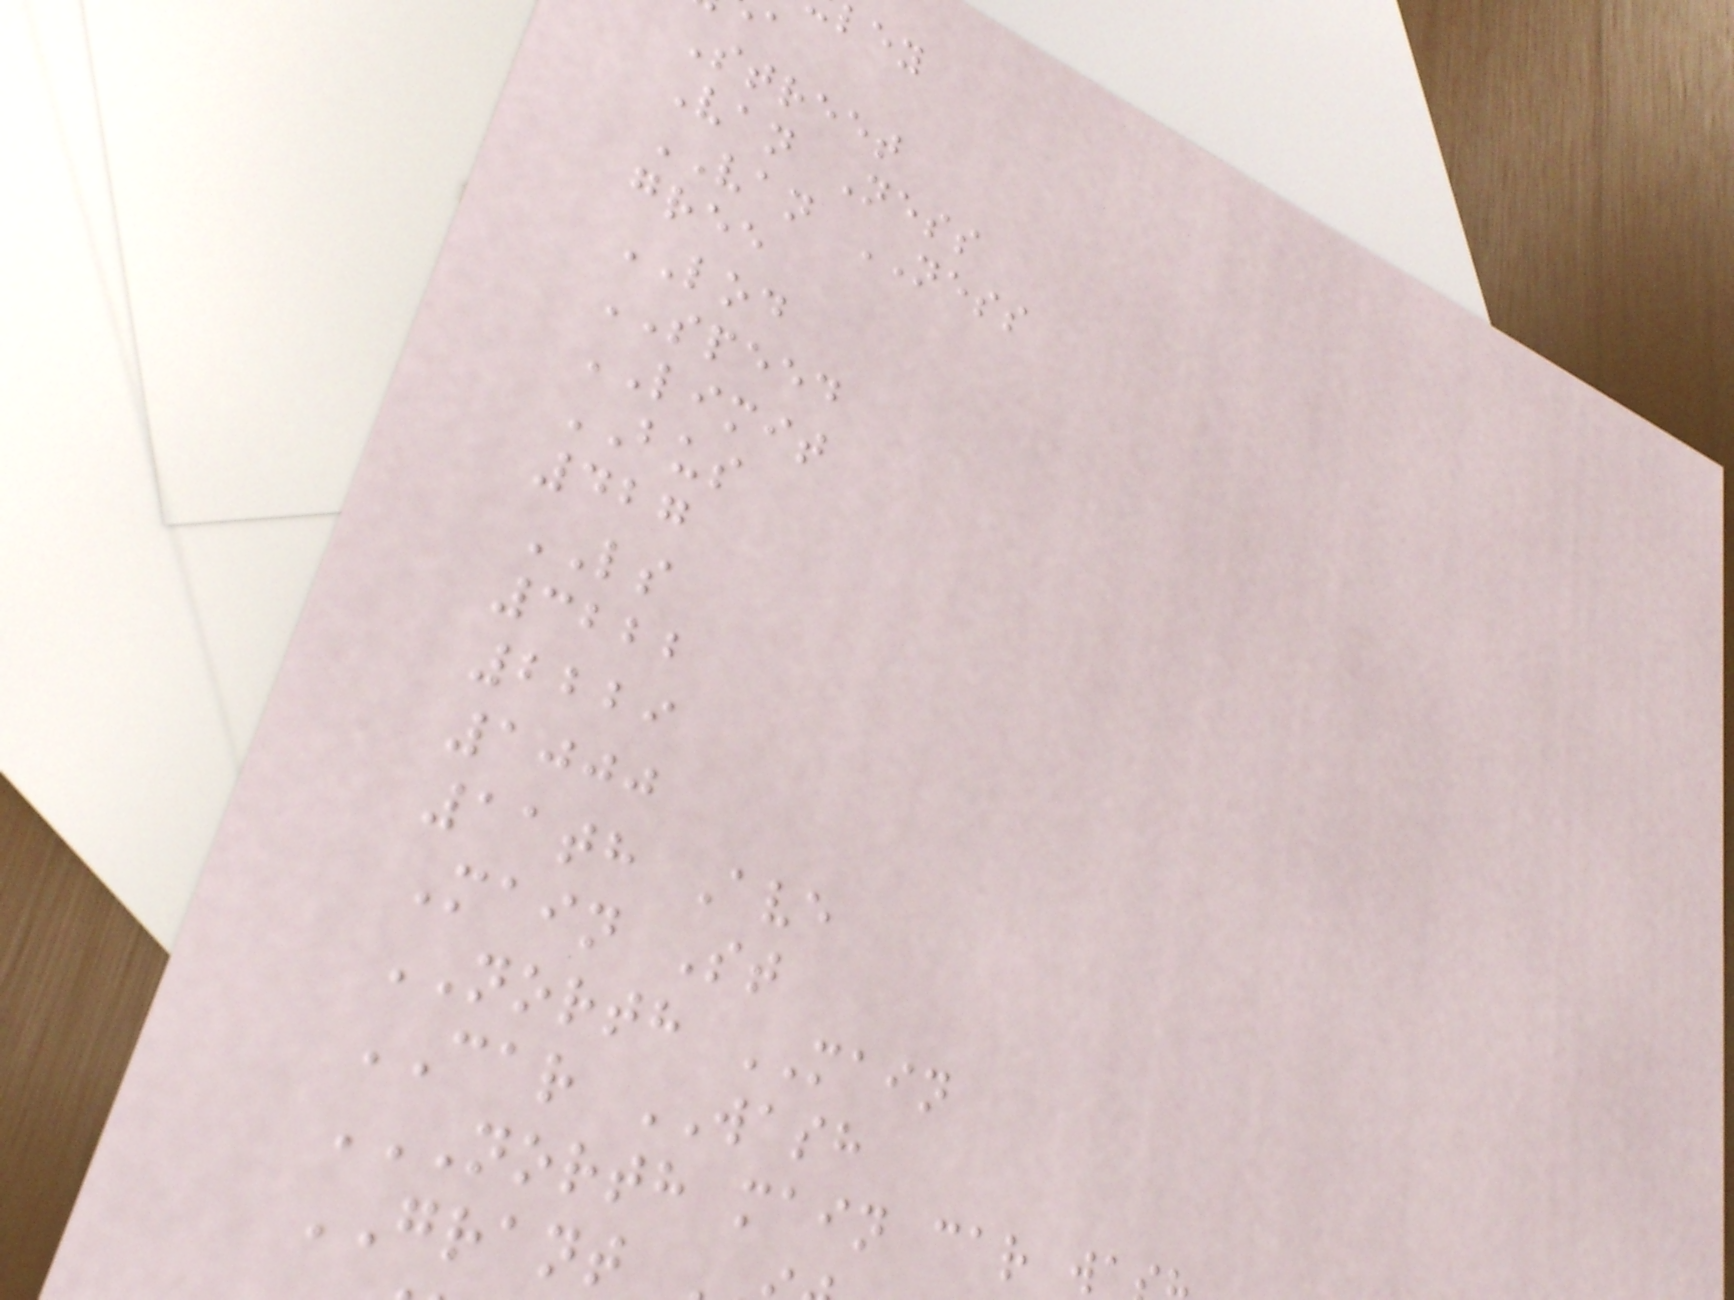Street
Van Ness
VAN NESS
gree
LOD
SPEED
LIMIT
BUS
427
LS
3222
2229
1000
11th Ave
Main St
NORTH MAIN
CAR WASH
GRANT
